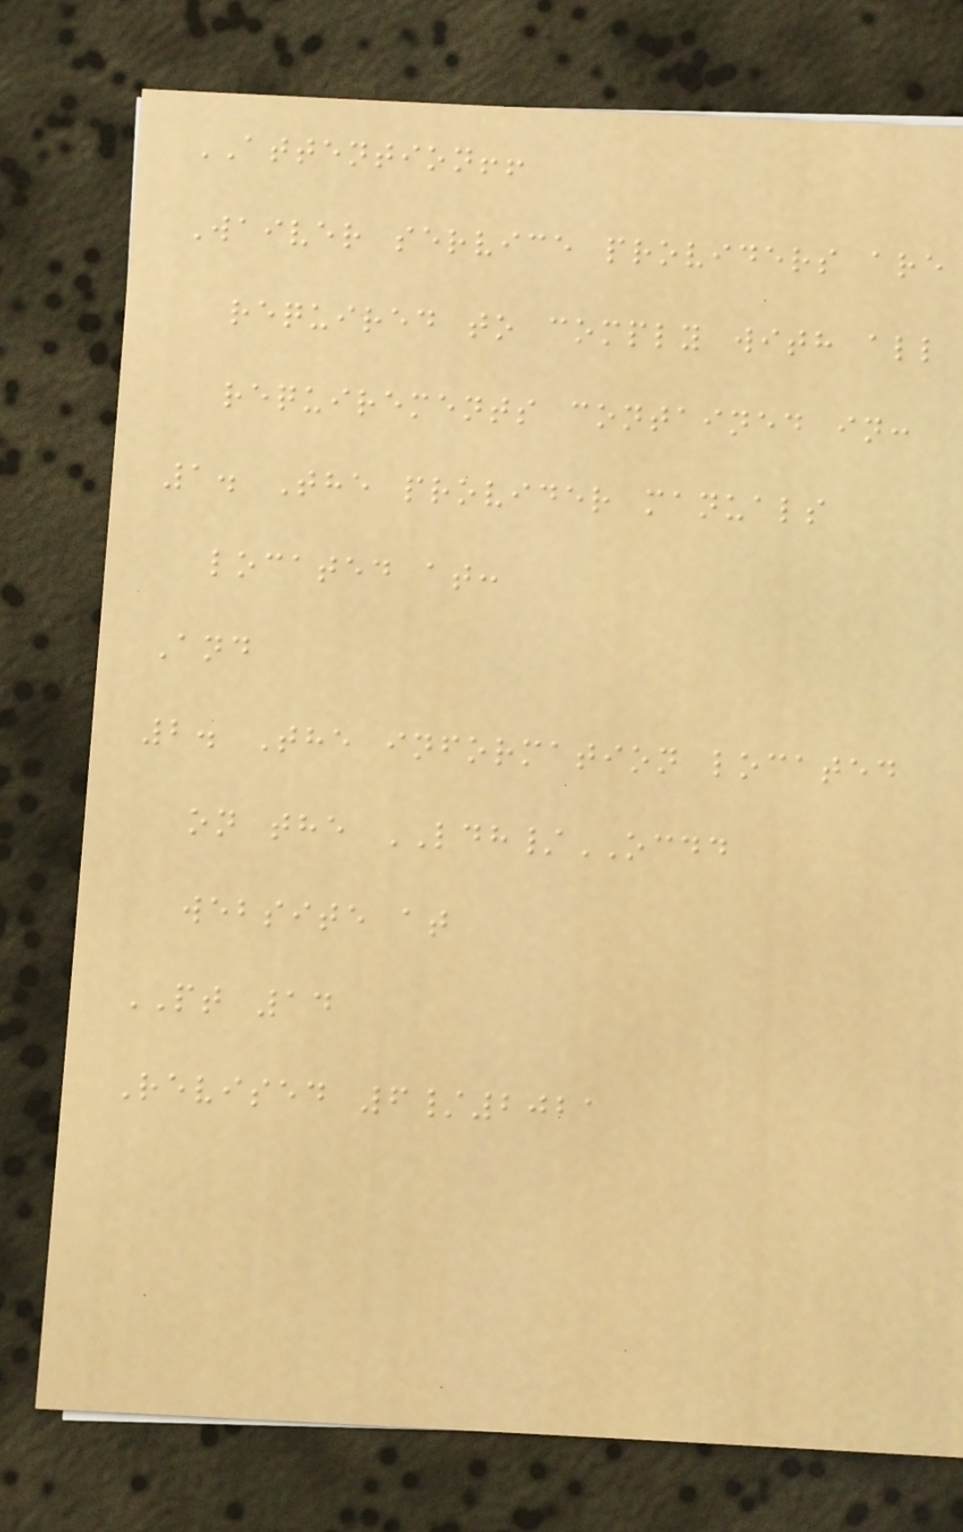ATTENTION!!
Waiver service providers are
required to comply with all
requirements contained in:
1. The provider manuals
located at:
And
2. The information located
on the LDH/OCDD
website at
PT 14
Revised 6/2021
